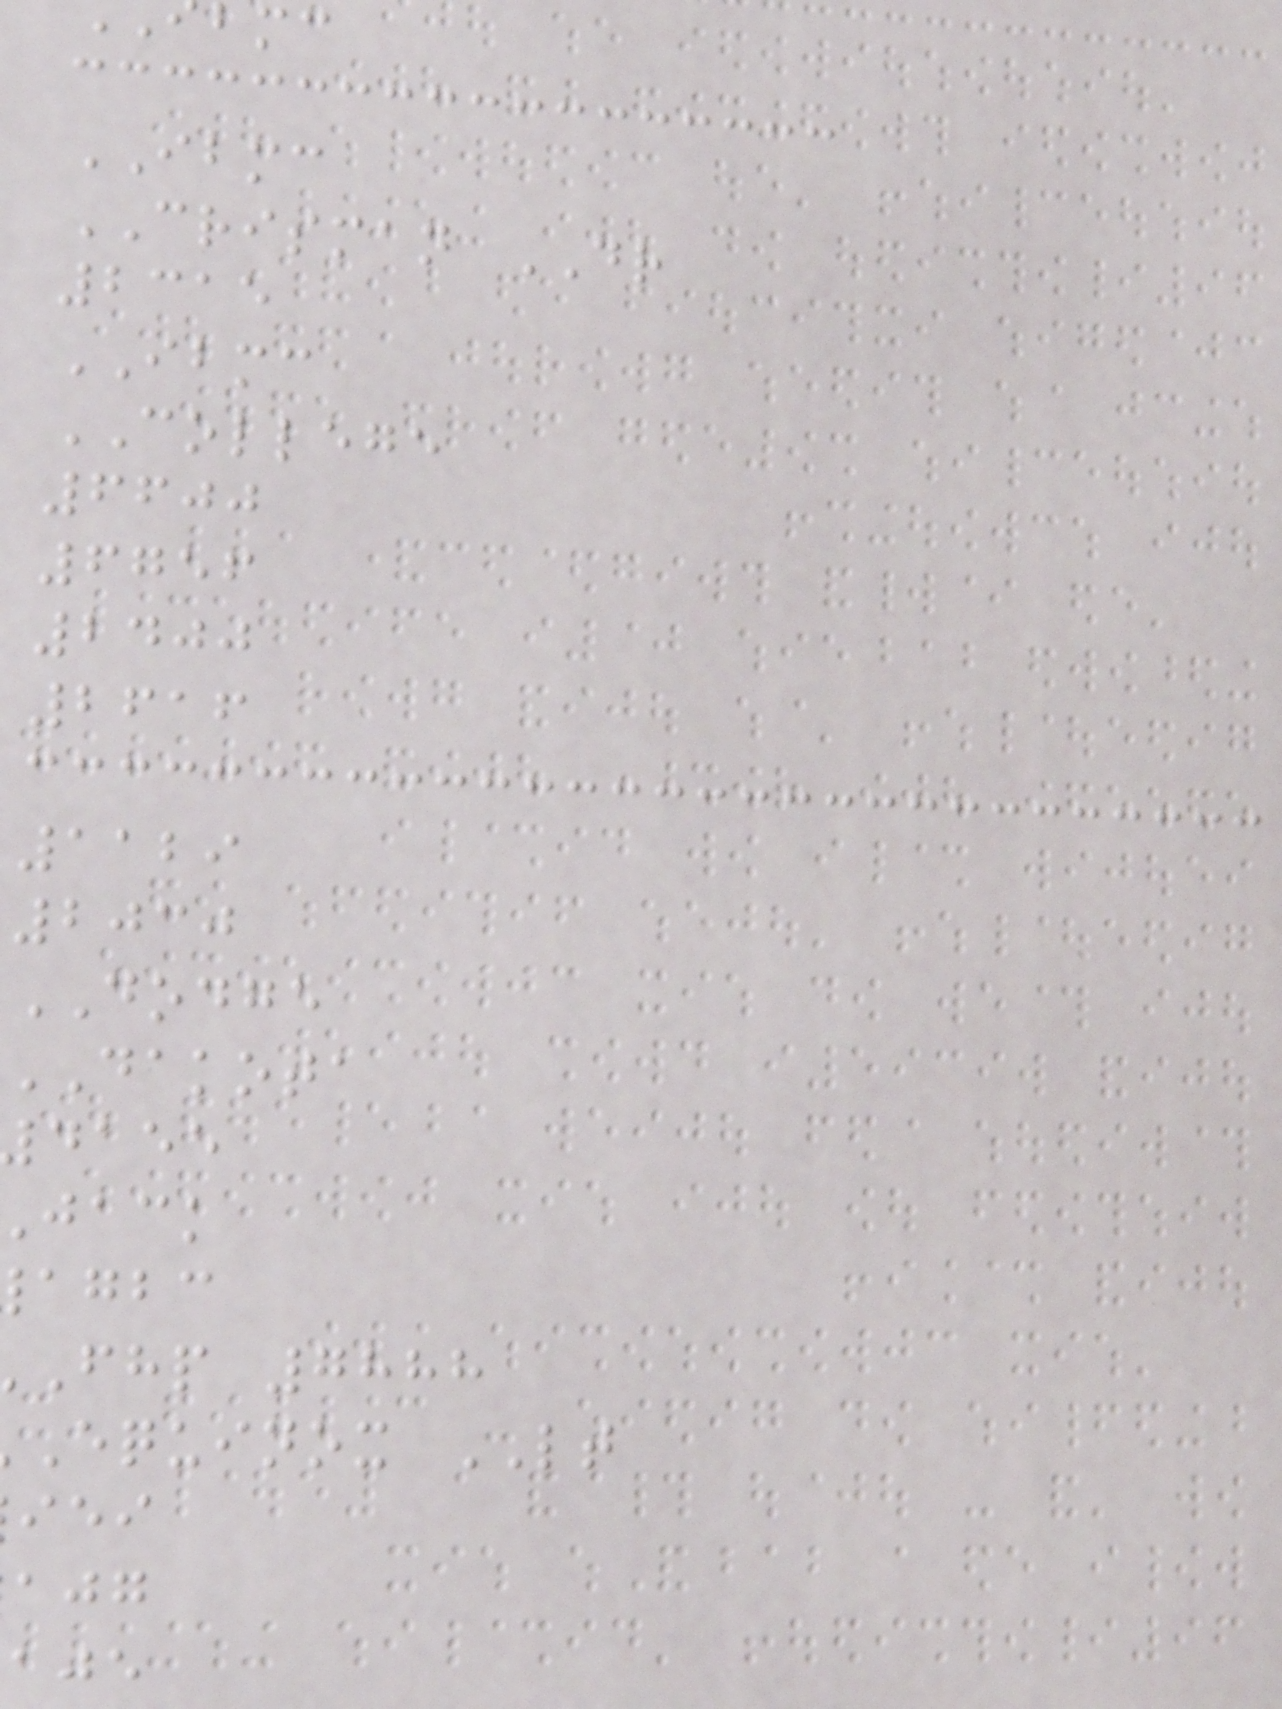IBMC
CRISMAN DR
2315
IBMC
COLLEGE
6600
6756
2400
2616
1129
2030
DODGE
DAKOTA
daee
jack
agbc
fhp 7888
equinox LT
